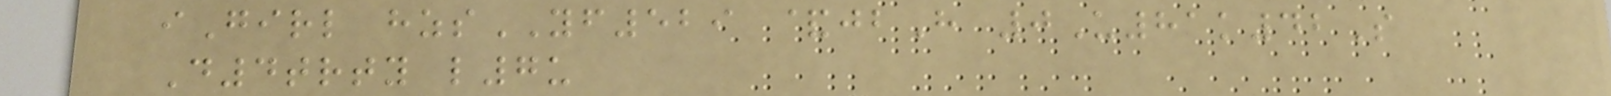iGirl hzsYF529 &jbH 0U81k42S
D4trty l7u
